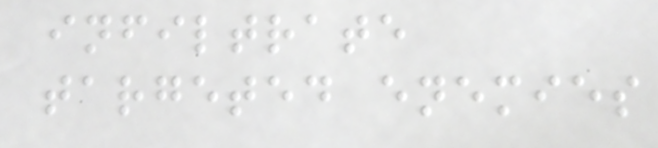infiltrate
targeted enemies
